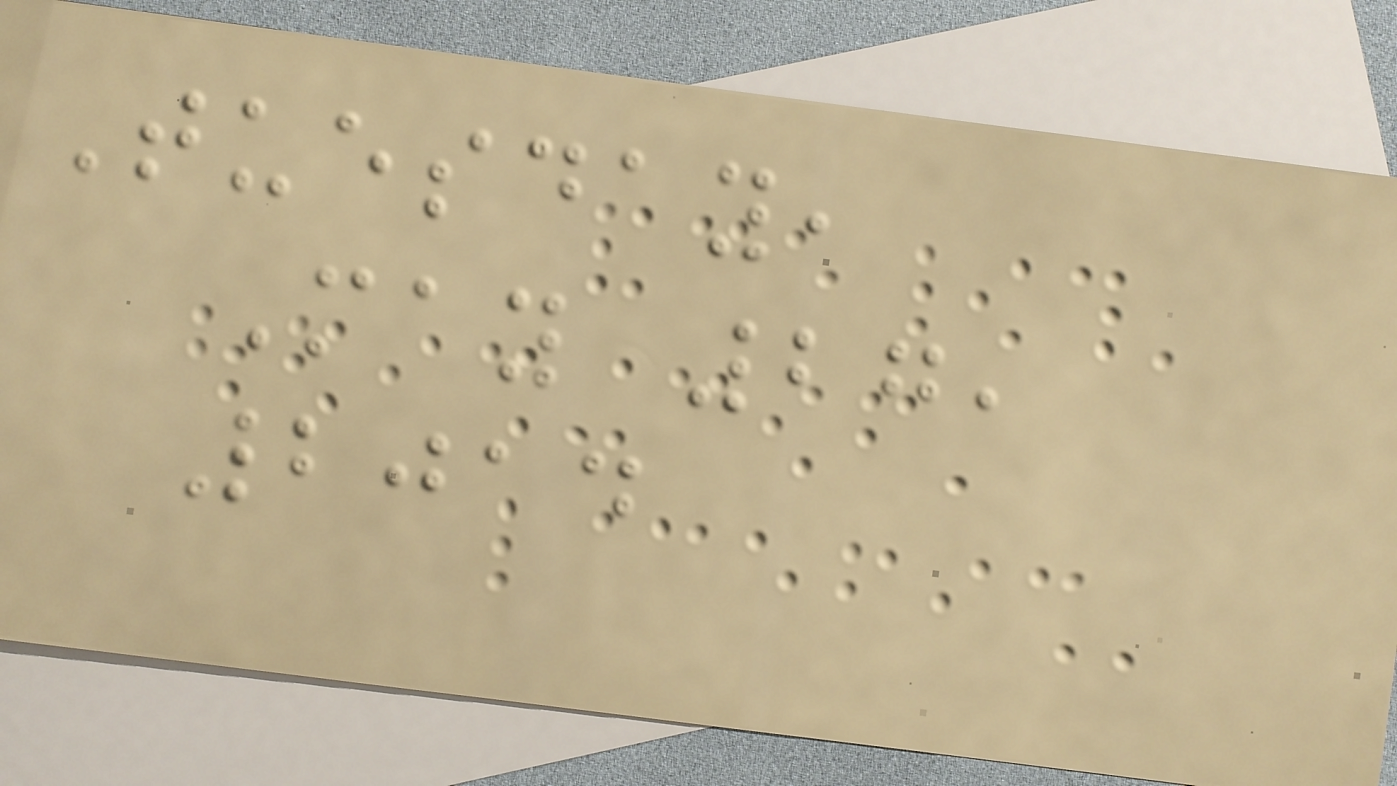Tuesday,
May 27,
2014
